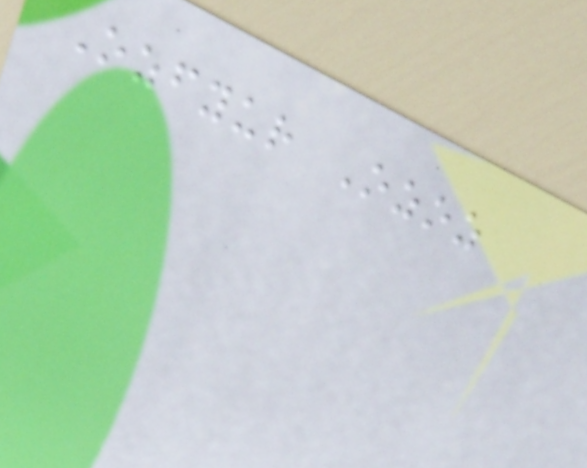Ozfyur Ozoz
